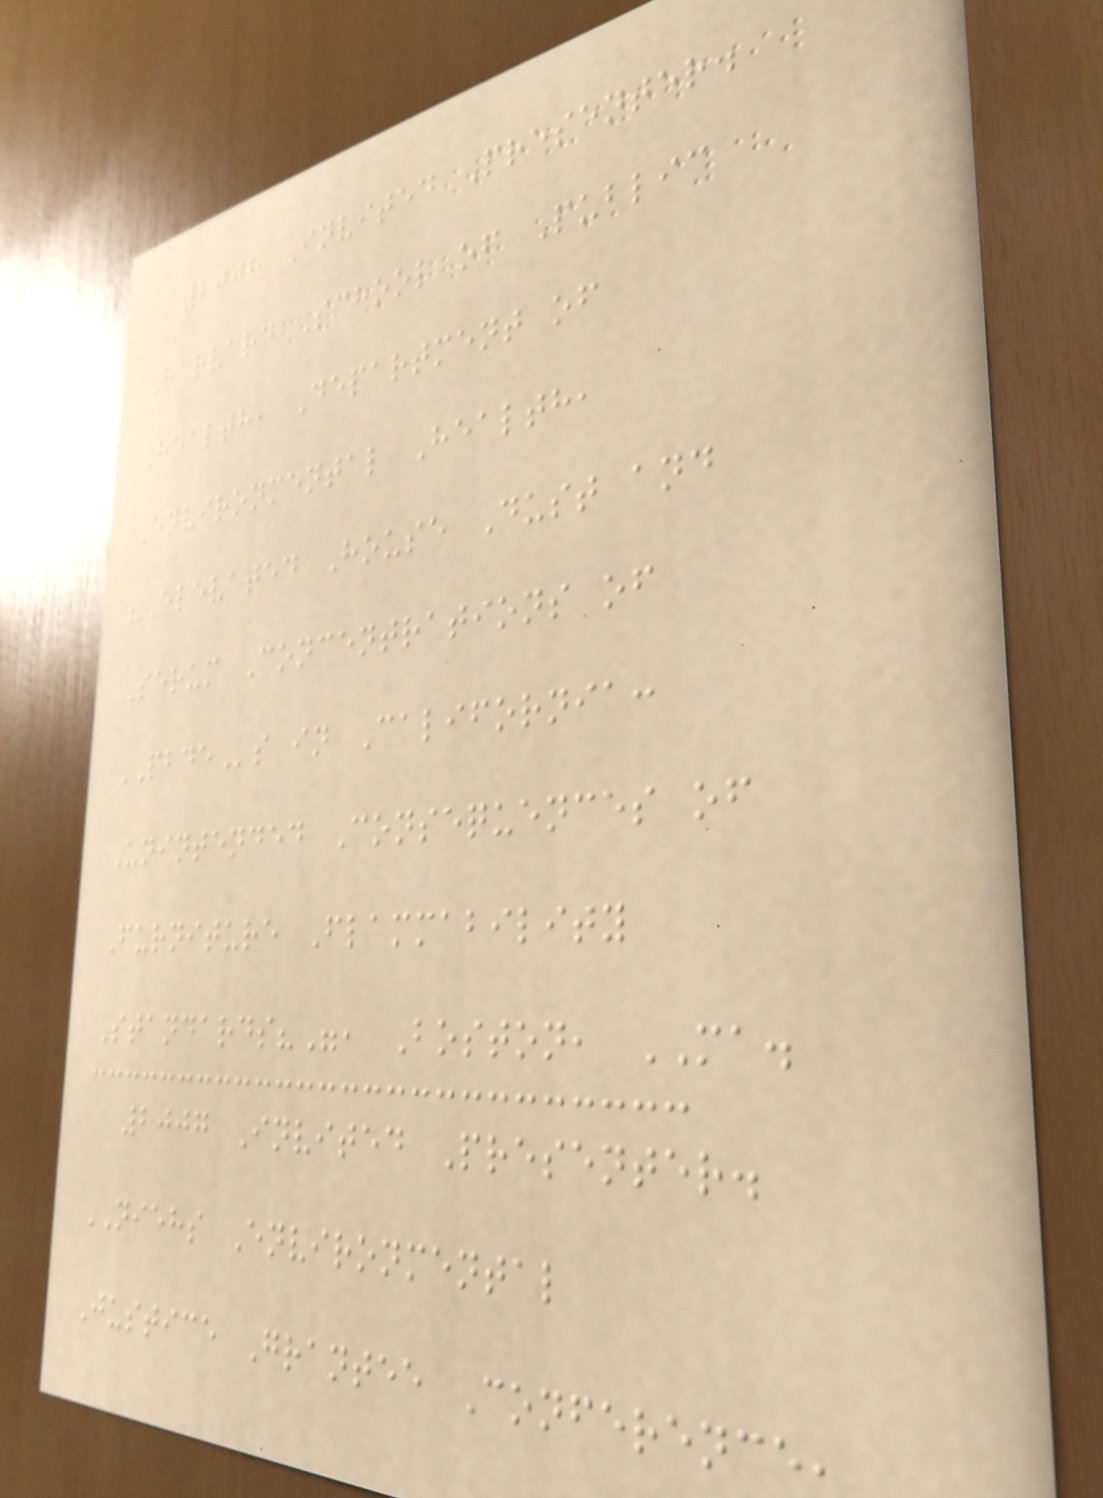2008 Invited Presenter.
Harvard School of Public
Health, Department of
Environmental Health,
"Elevated House Dust and
Serum Concentrations of
PBDEs in California:
Unintended Consequences of
Furniture Flammability
Standards?", Boston, MA.
2007 Invited Presenter.
NIEHS Environmental
Justice Grantee Conference,
